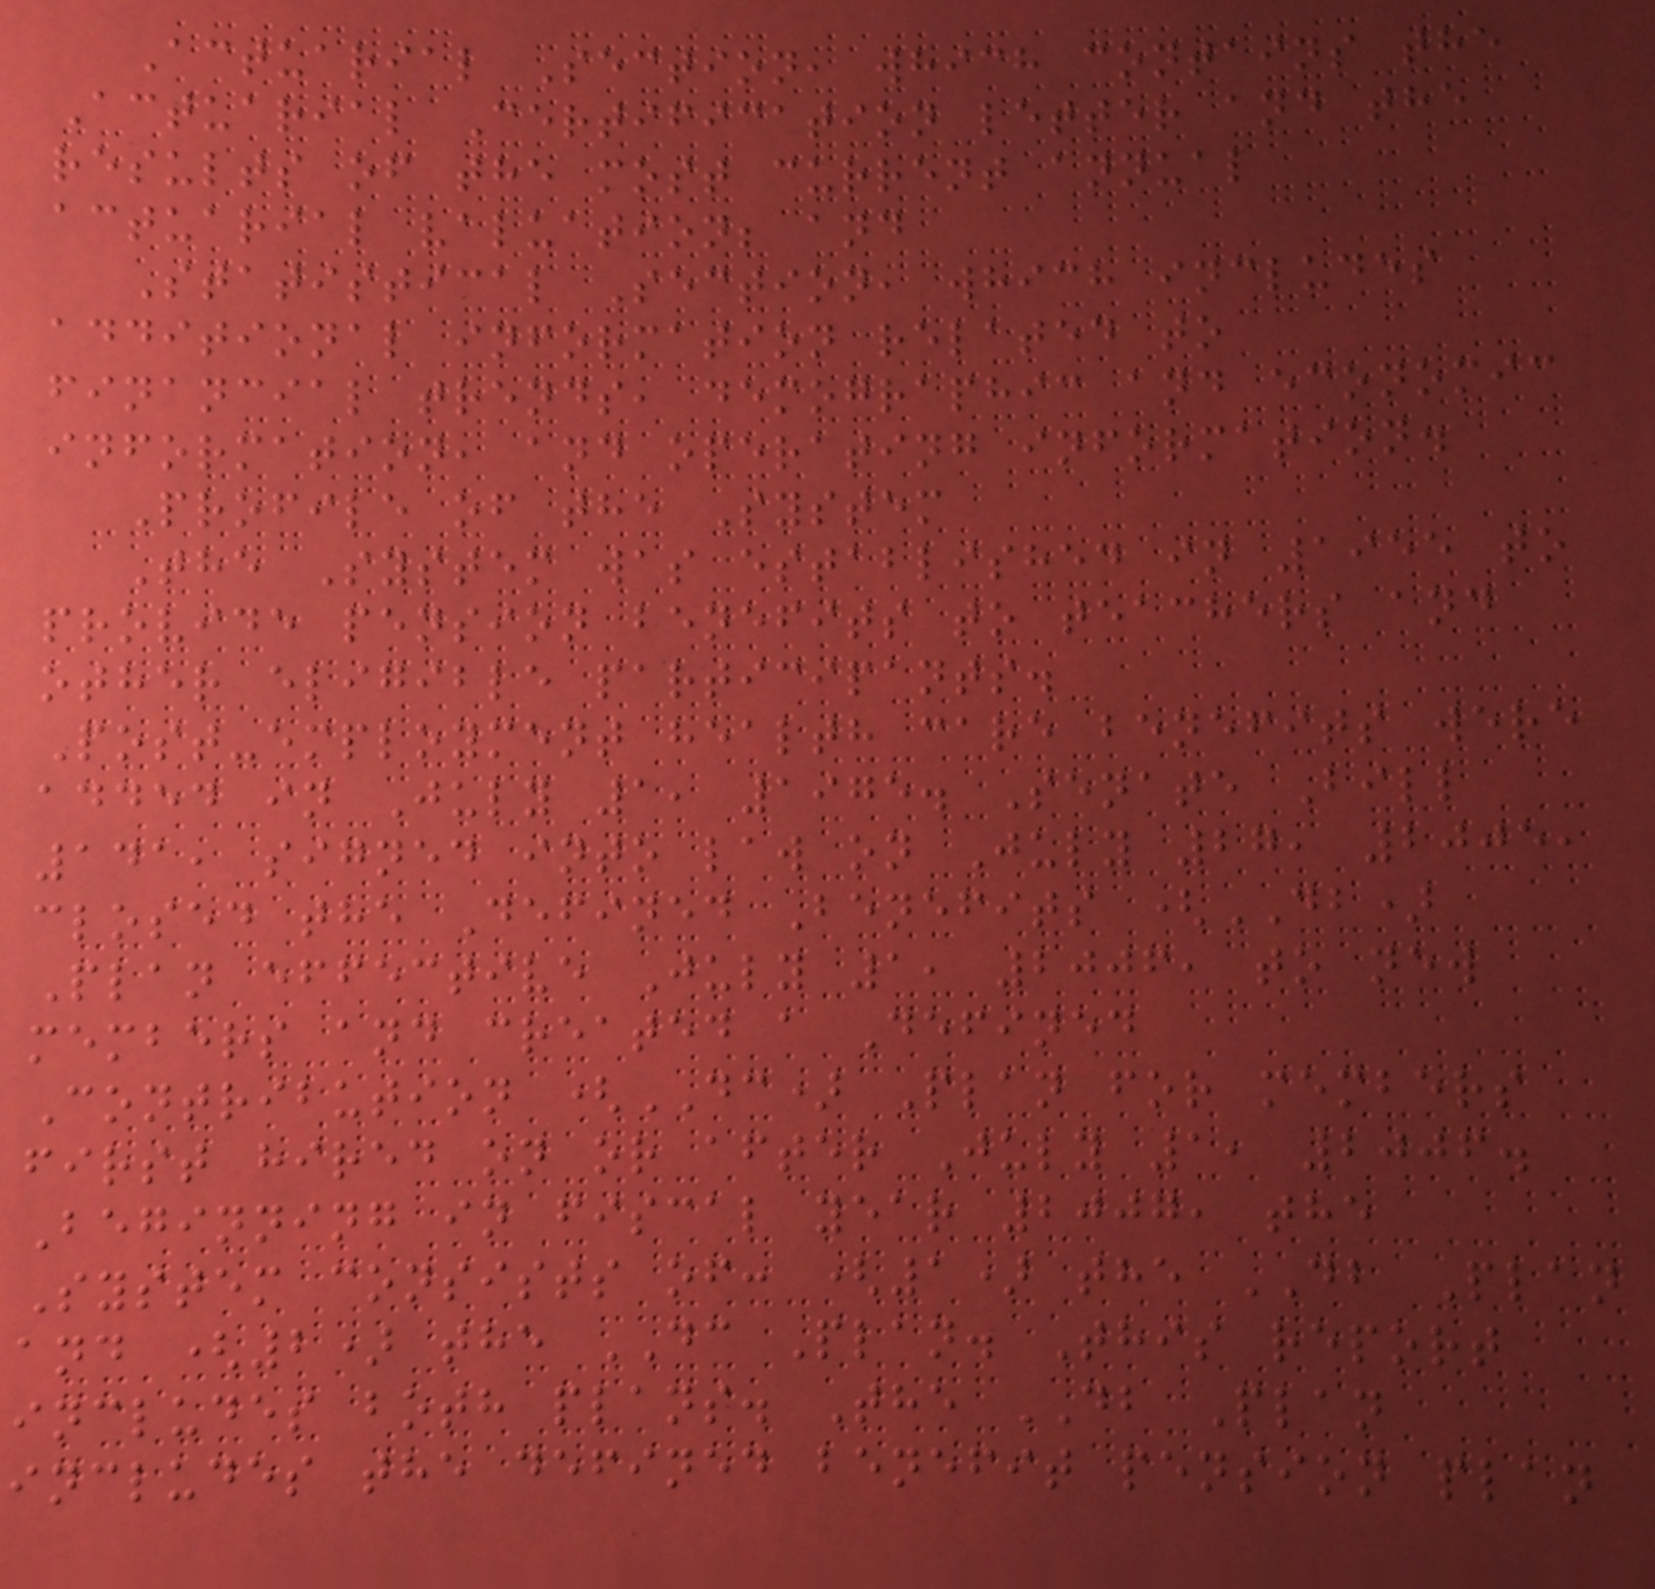Actuarial Section, which contains the
Actuarial Certification letter and the
results of the most current annual
actuarial valuation; and
Statistical Section, which includes
additional information related to
financial trends, demographic and economic
information, and operating information.
Profile of the System
The System was established in 1955 to
provide pension benefits to teachers and
other eligible participants.
Post-employment health care benefits were
added in July 1, 1975. Senate Bill
141, signed into law on July 27, 2005,
closed the Defined Benefits (DB)
Plan effective July 1, 2006, to new
members and created a Defined
Contribution (DC) Plan for members
first hired on or after July 1, 2006.
Beginning in fiscal year 2007, the
System consists of: (1) the DB Plan
and (2) the DC Plan. This report
includes both plans. The DB Plan
includes the defined benefit pension plan
